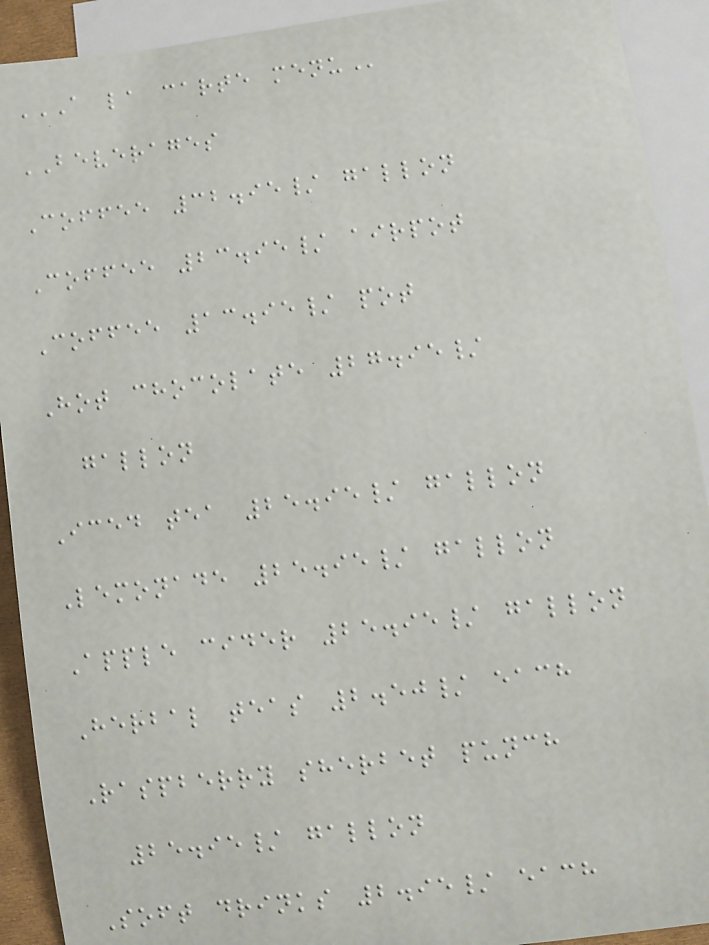A LA CARTE MENU
BEVERAGES
Coffee 32.95/ gallon
Coffee 23.95/ airpot
Coffee 13.95/ pot
Hot chocolate 27.95/
gallon
Iced tea 25.95/ gallon
Lemonade 25.95/ gallon
Apple cider 25.95/ gallon
Herbal teas 2.50/ each
Raspberry sherbet punch
25.95/ gallon
Soft drinks 2.95/ each
